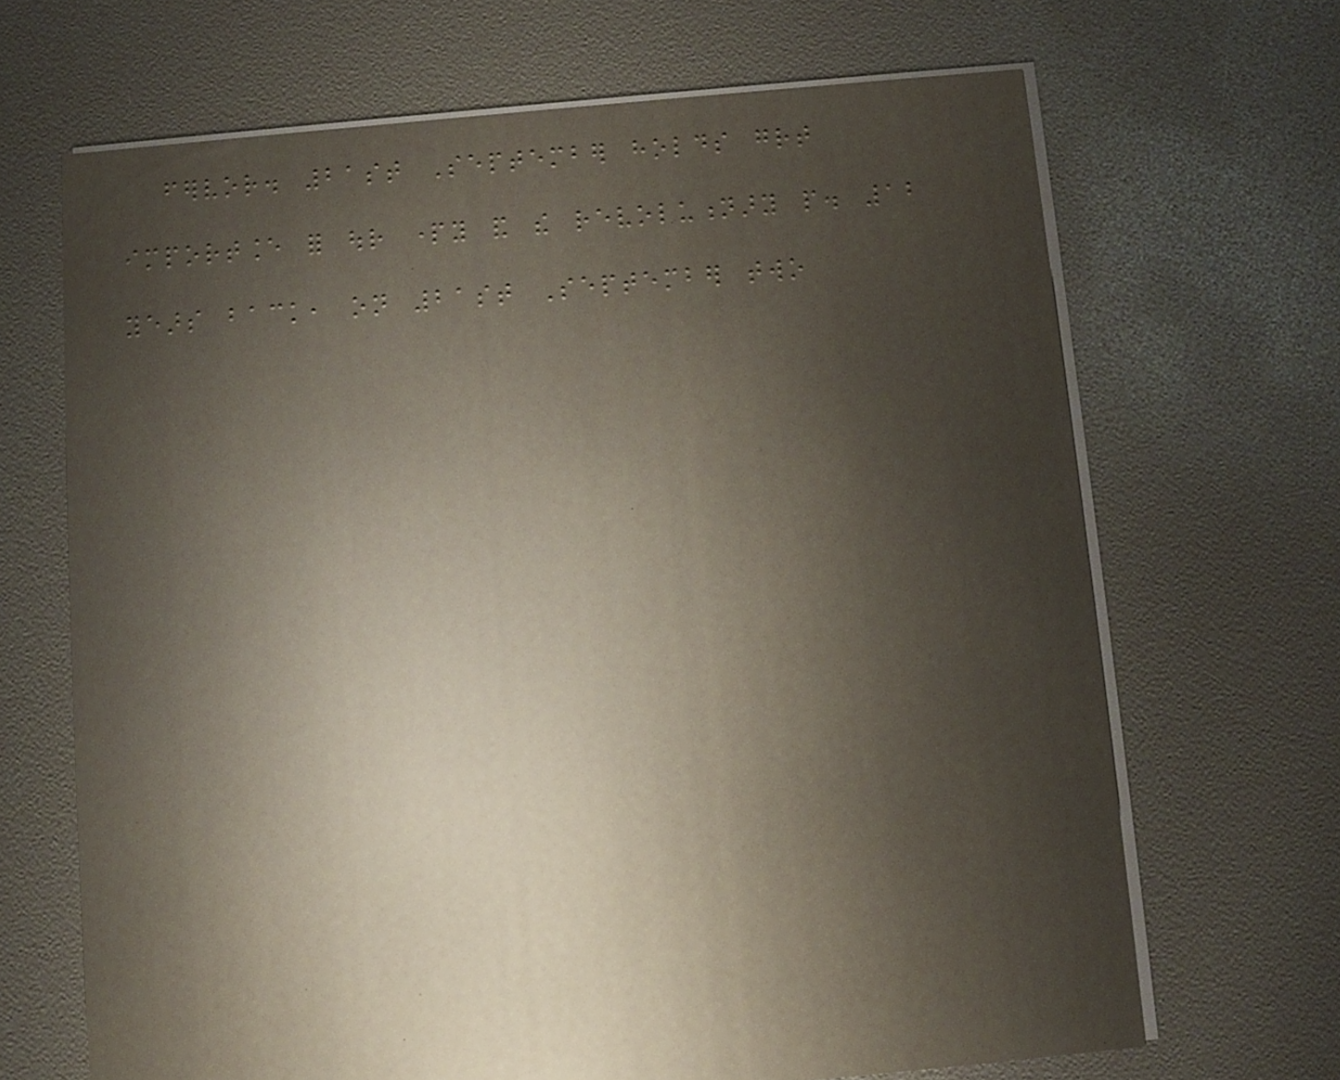fervor. 21st September holds great
importance for our party and the revolutionary people. 12
years back, on 21st September two
